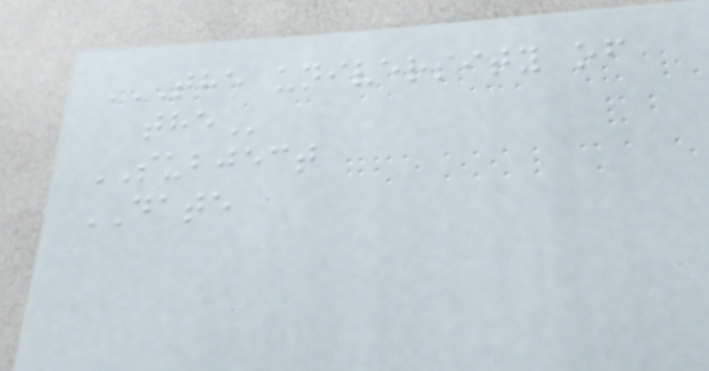THE UNIVERSITY OF
THE
SUBJECT
DATE
